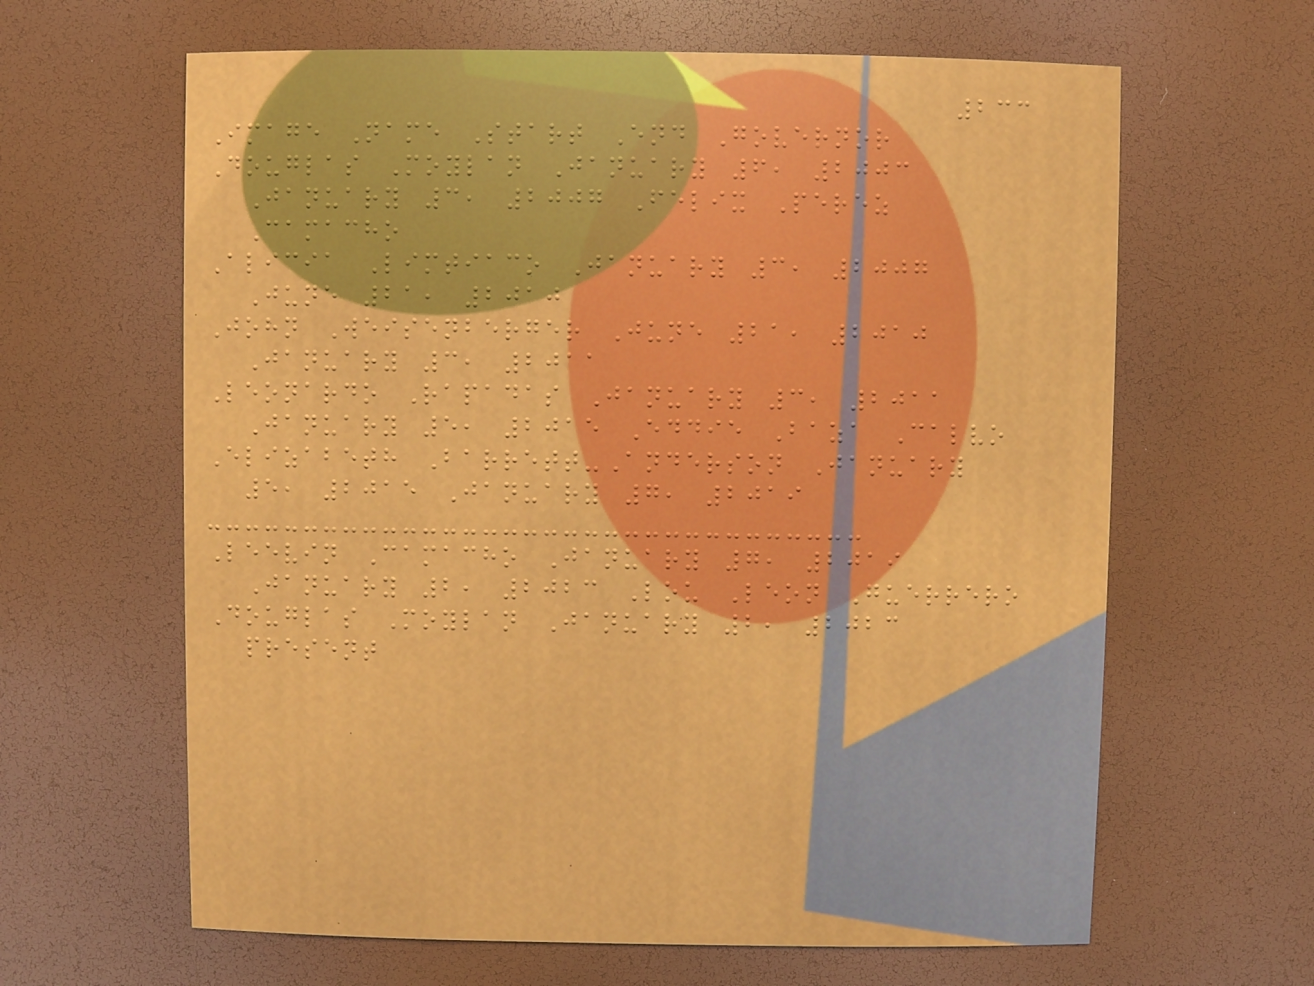233
Image Name Start End Governor
Douglas Moylan January 6, 2003
January 3, 2007 Felix Perez
Camacho
Alicia Limtiaco January 3, 2007
June 21, 2010
John Weisenberger June 21, 2010
January 3, 2011
Leonardo Rapadas January 3, 2011
January 5, 2015 Eddie Baza Calvo
Elizabeth Barrett-Anderson January
5, 2015 January 7, 2019
Leevin Camacho January 7, 2019
January 2, 2023 Lou Leon Guerrero
Douglas Moylan January 2, 2023
present
